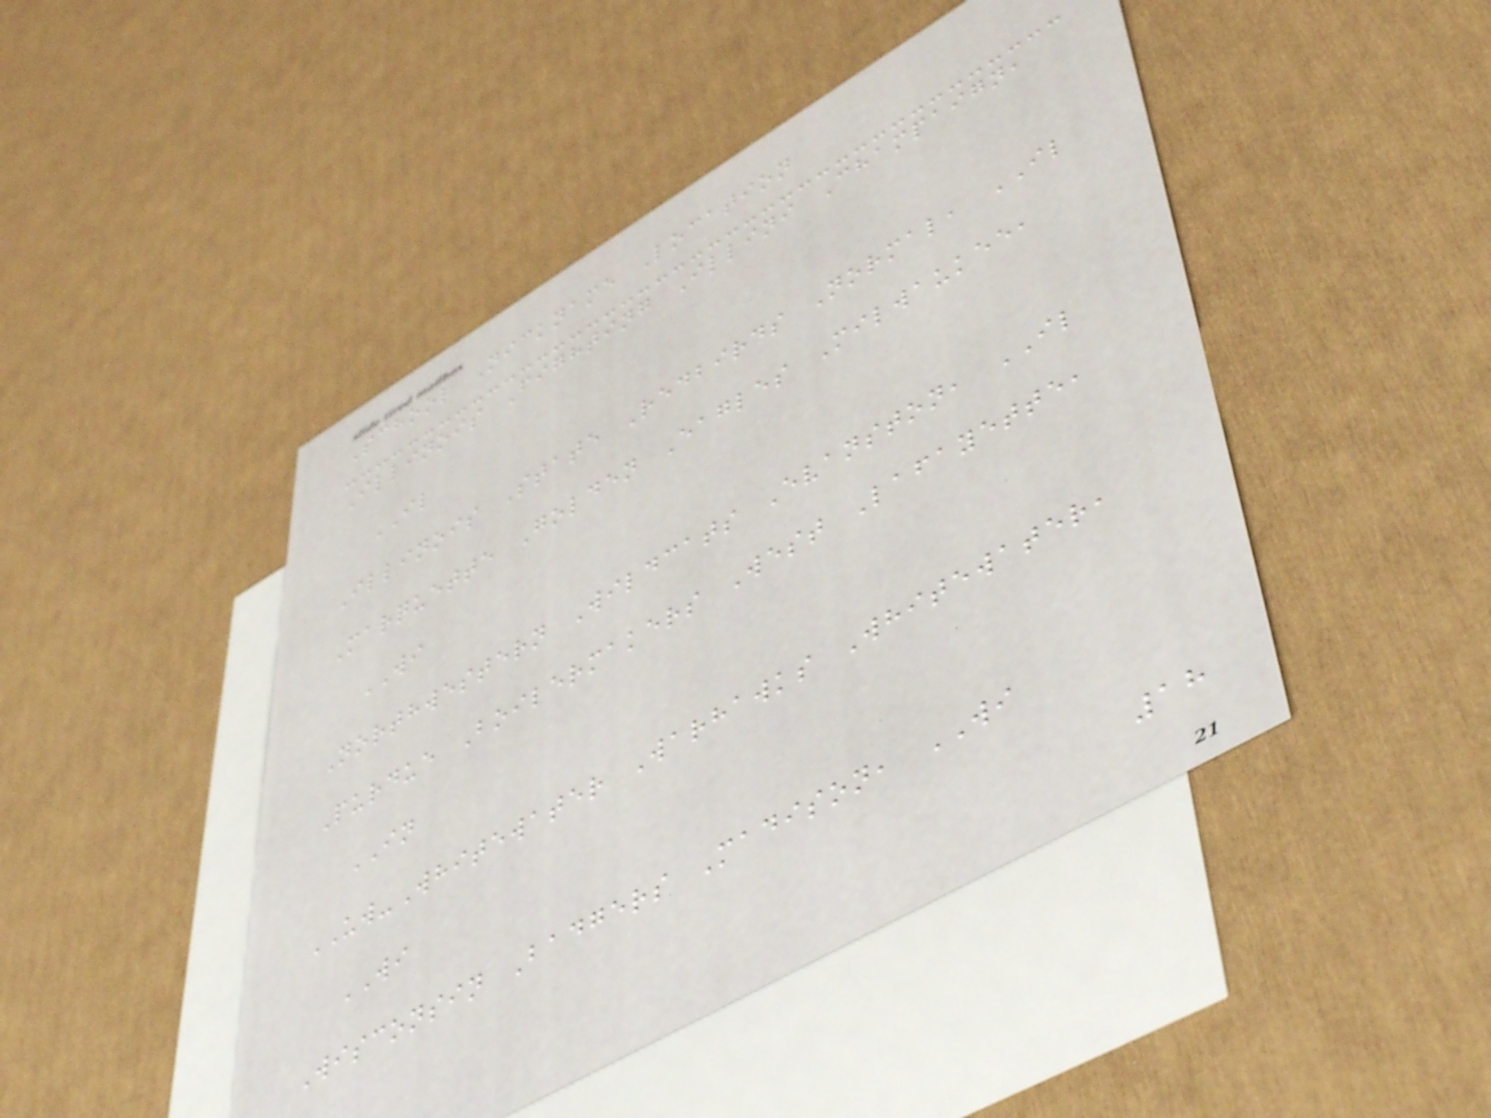School Nickname Location
Illinois Fighting Illini Champaign,
IL
Illinois State Redbirds Normal, IL
Marquette Golden Eagles Milwaukee,
WI
Northwestern Wildcats Evanston, IL
Purdue Boilermakers West Lafayette,
IN
UW-Whitewater Warhawks Whitewater,
WI
Wisconsin Badgers Madison, WI
18
